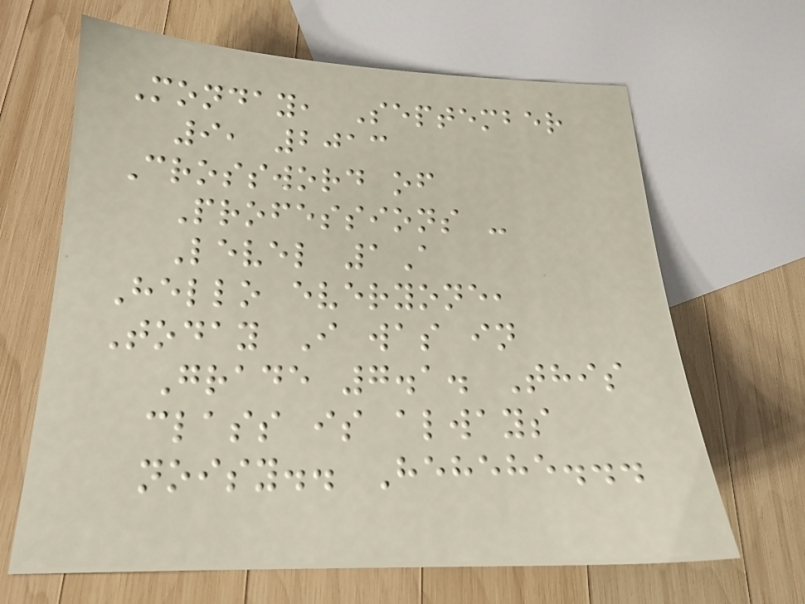Monday, September
9, 2013
Crossword of
Professions -
Level 1A
Hello everyone,
Today I was in
Grade 7.1. This
class is always
noisy.. Hehehe...
